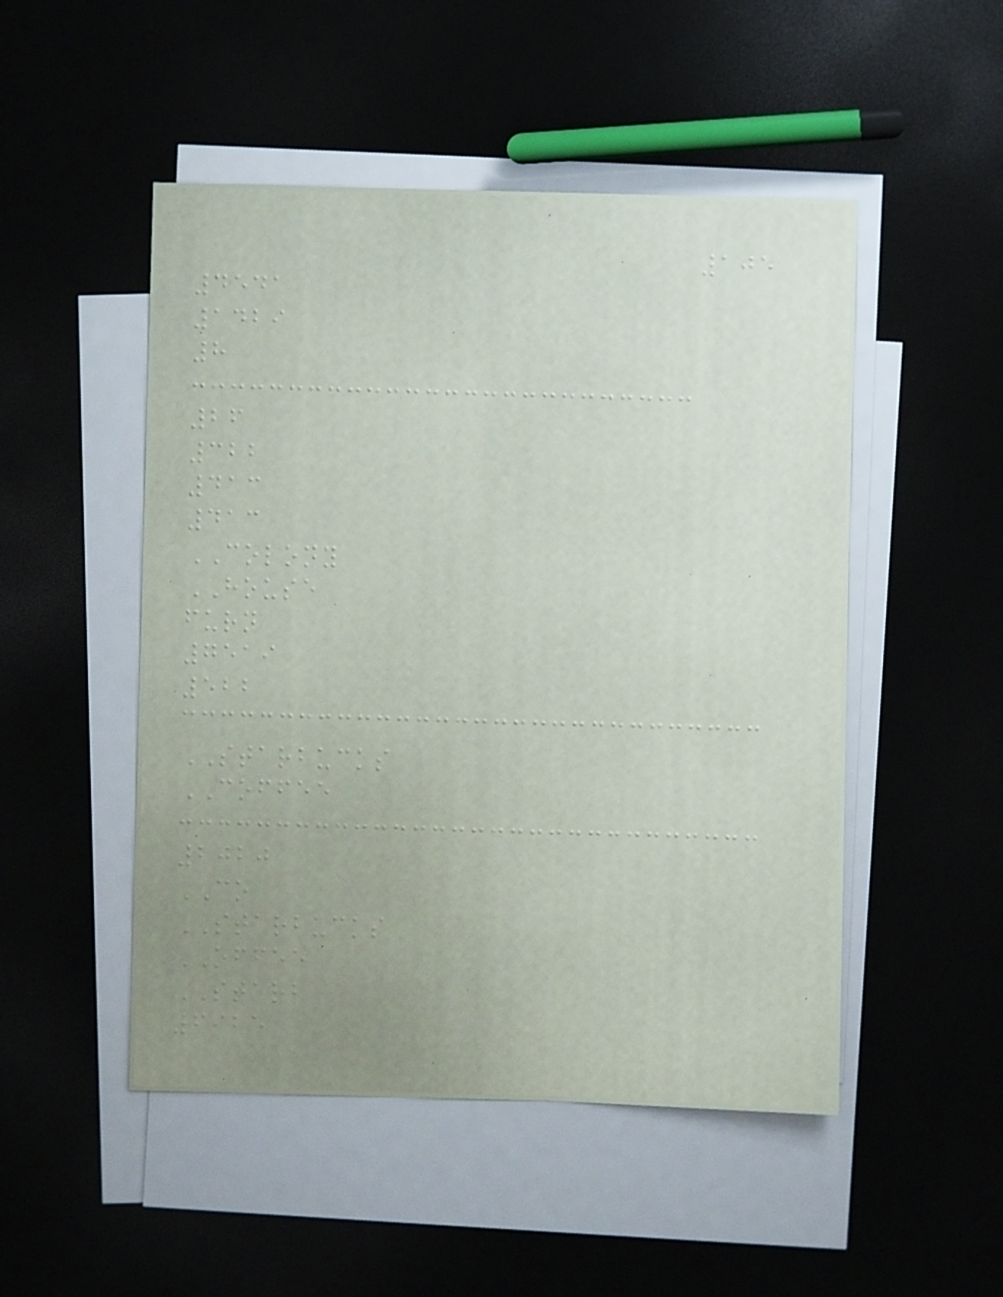105
4541
1429
8
26
322
413
413
COLONY
HOUSE
furn
7519
522
STARBUCKS
COFFEE
2020
CO
STARBUCKS
OFFEE
STARB
6925
